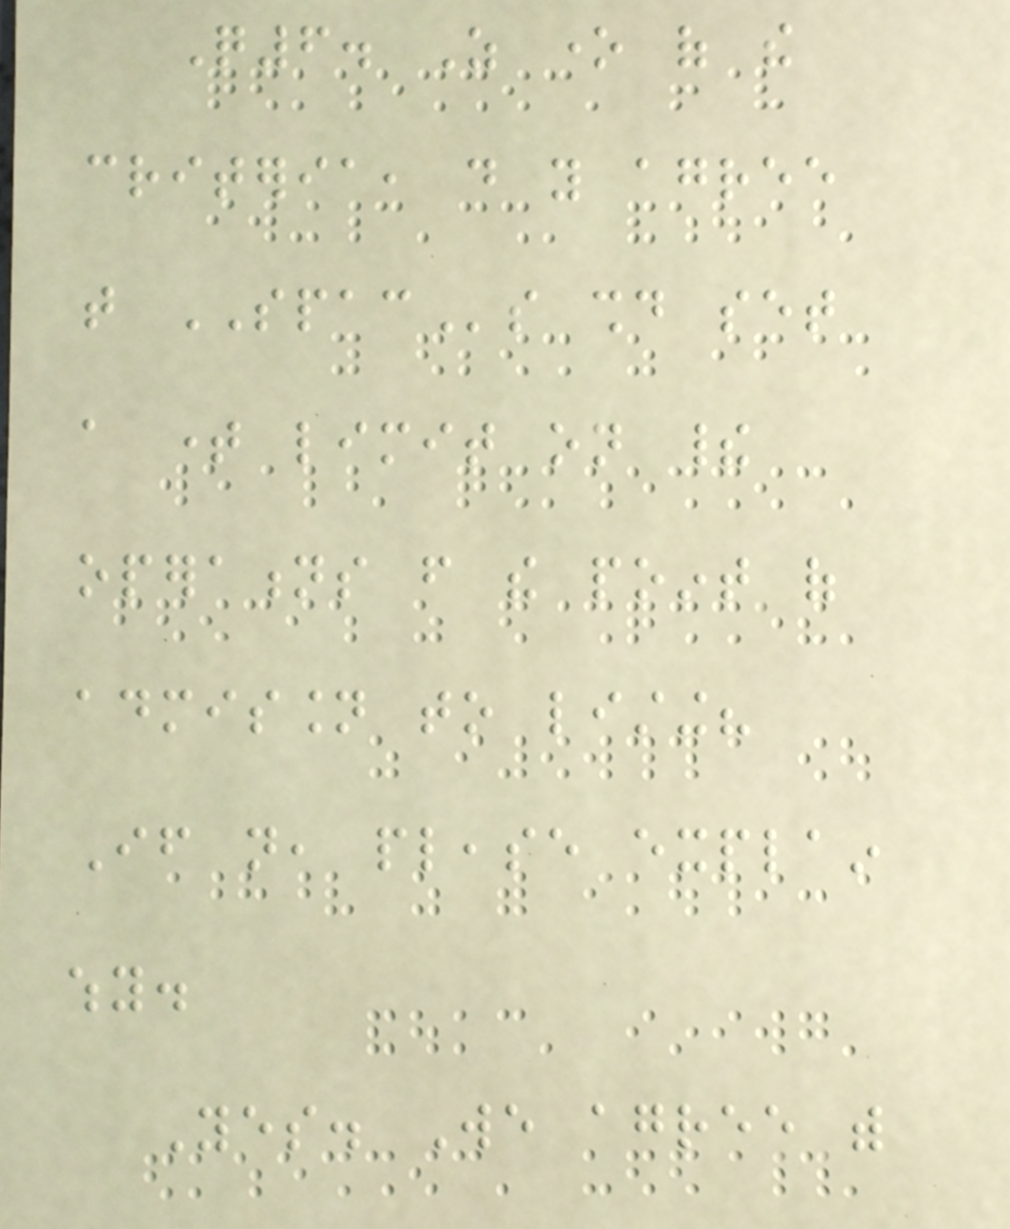Q6. As one of the
criteria, do you agree
that SPACs should set
a time limit on their
operations from the point of
admission to listing?
If not, please explain
why.
Yes. We agree with
